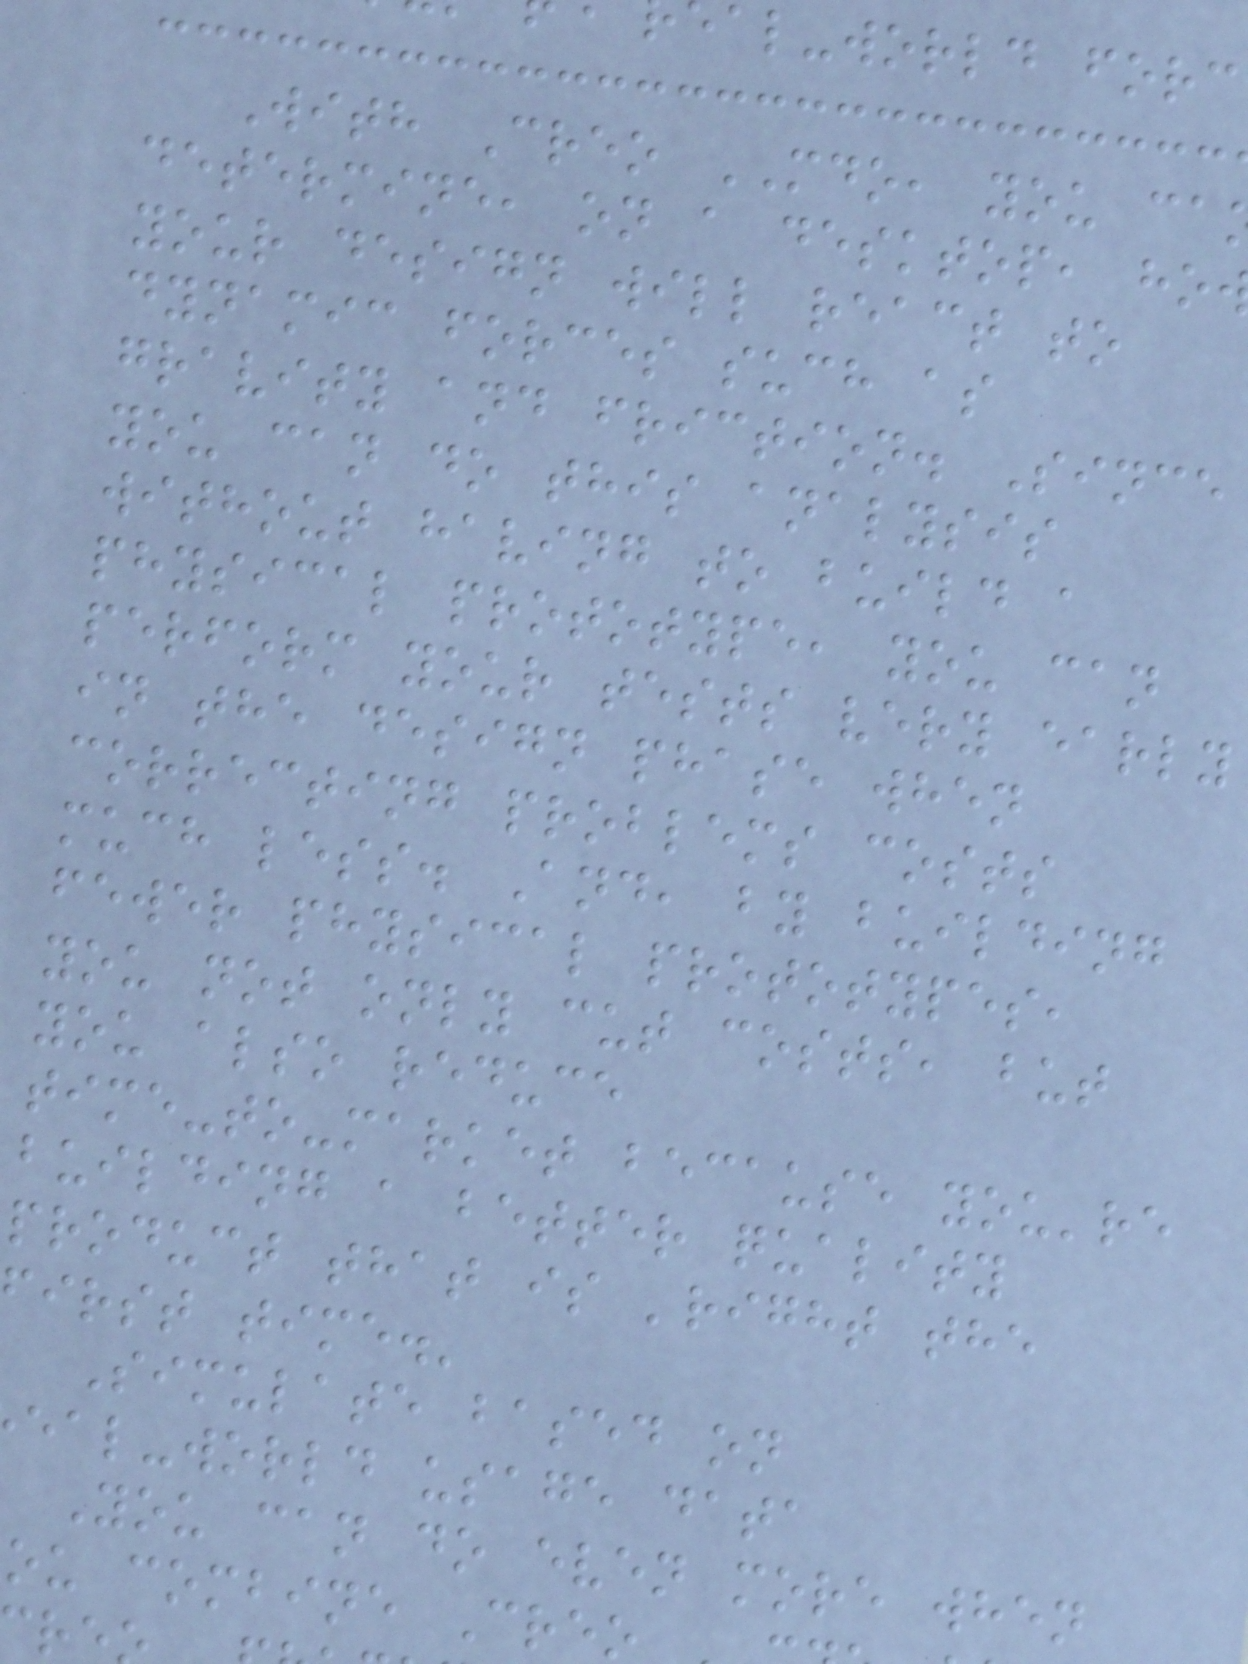al-world forc
With Creo MDO, you ca
determine, on a desktop, ho
your design will react to
dynamic forces such as
gravity and friction. Since
you can do this analysis
without having to build a
physical prototype, you can
perform your tests very early
in the design phase when
correcting problems costs
much less. And, by building
fewer physical prototypes,
you not only cut costs, but
you also reduce
time-to-market because you're
building a better quality
product that is 'right the
irst time.'
Simulate based on
eal-world usage data
You can do even more when
ou combine Creo
